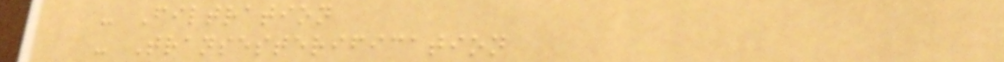- Filtration
- Transesterification
